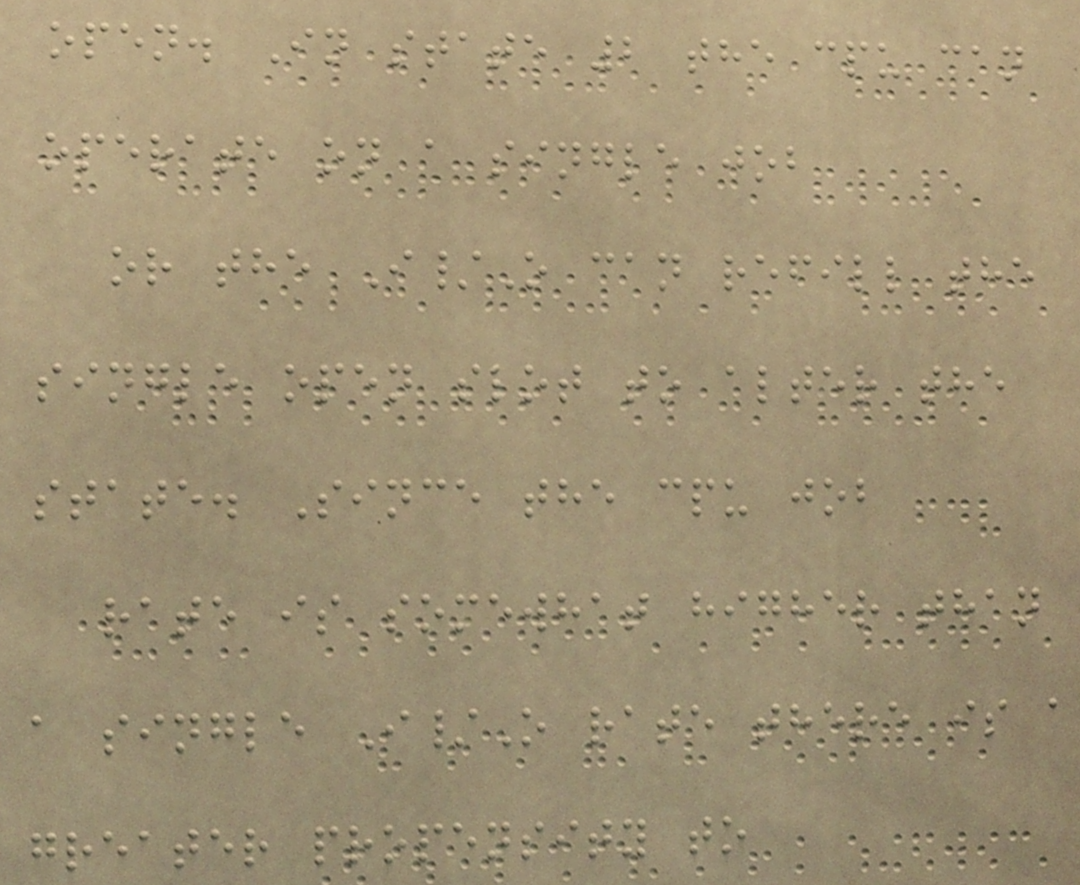open. In state 2 the cpu can
operate on a single job
or the I/O can refill the
single open slot to alter the
state. Since the cpu job
rate is somewhat higher than
a single I/O rate there is a
greater propensity to
